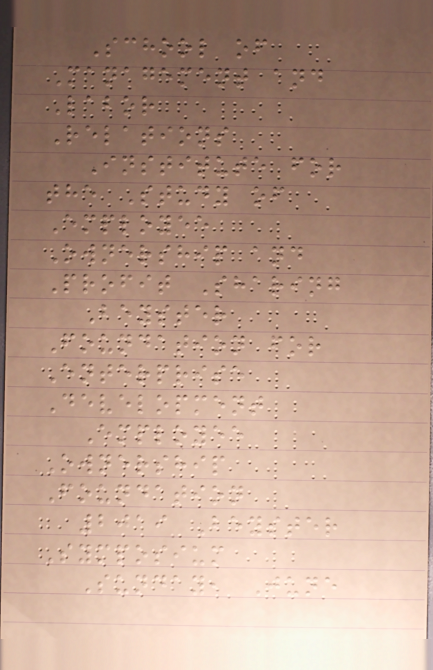School of
Management and
Labor
Relations
Institute for
the Study of
Employee
Ownership and
Profit Sharing
Beyster
Foundation for
Enterprise
Development
Employee
Ownership
Foundation
2019 Beyster
Symposium
Sunday, June
